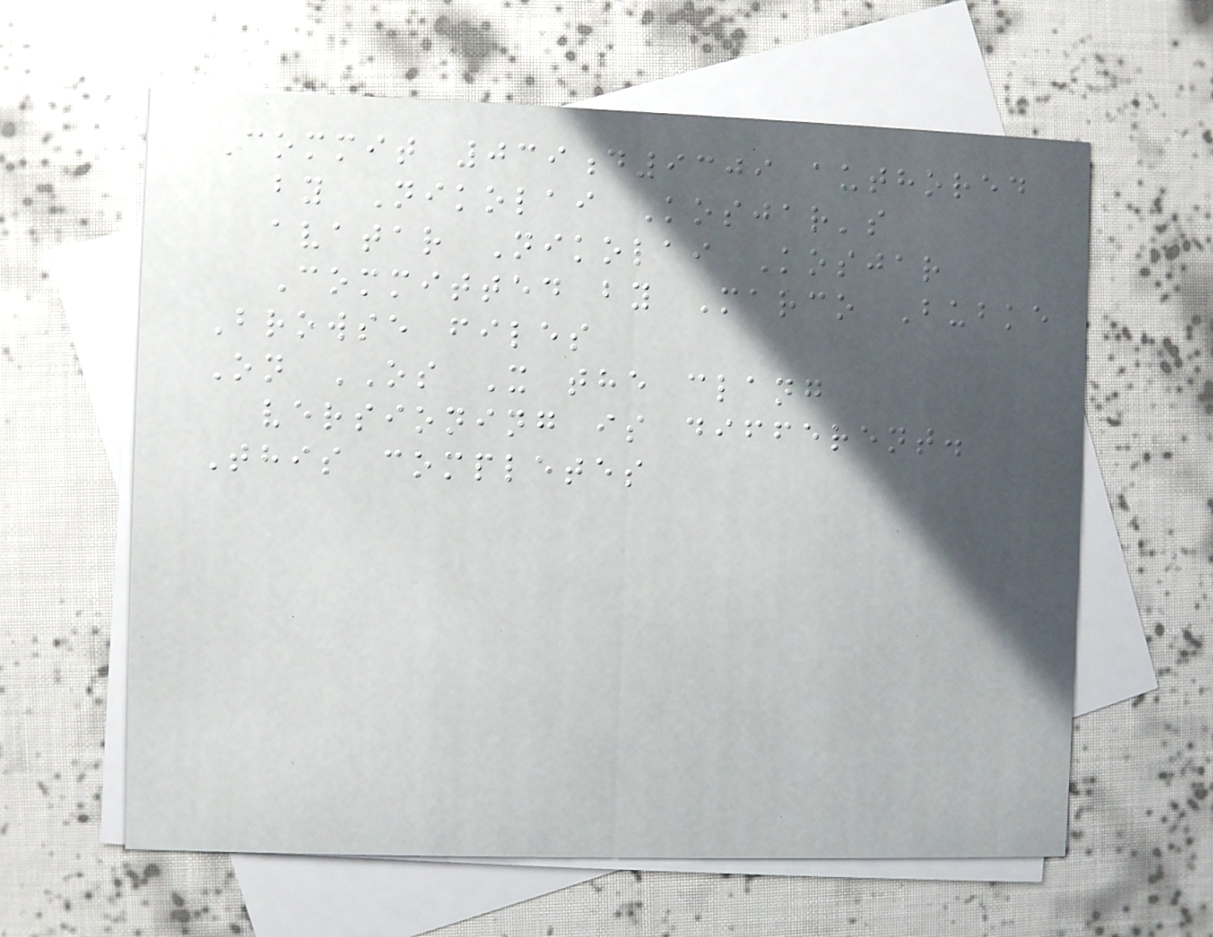Commit 039d9309 authored
by Nikolai Kosjar's
avatar Nikolai Kosjar
Committed by Marco Bubke
Browse files
On OS X the clang
versioning is different.
This completes
